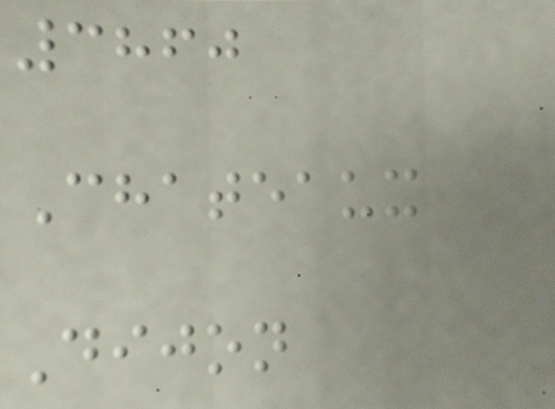3860
Chateaux
Dijon
